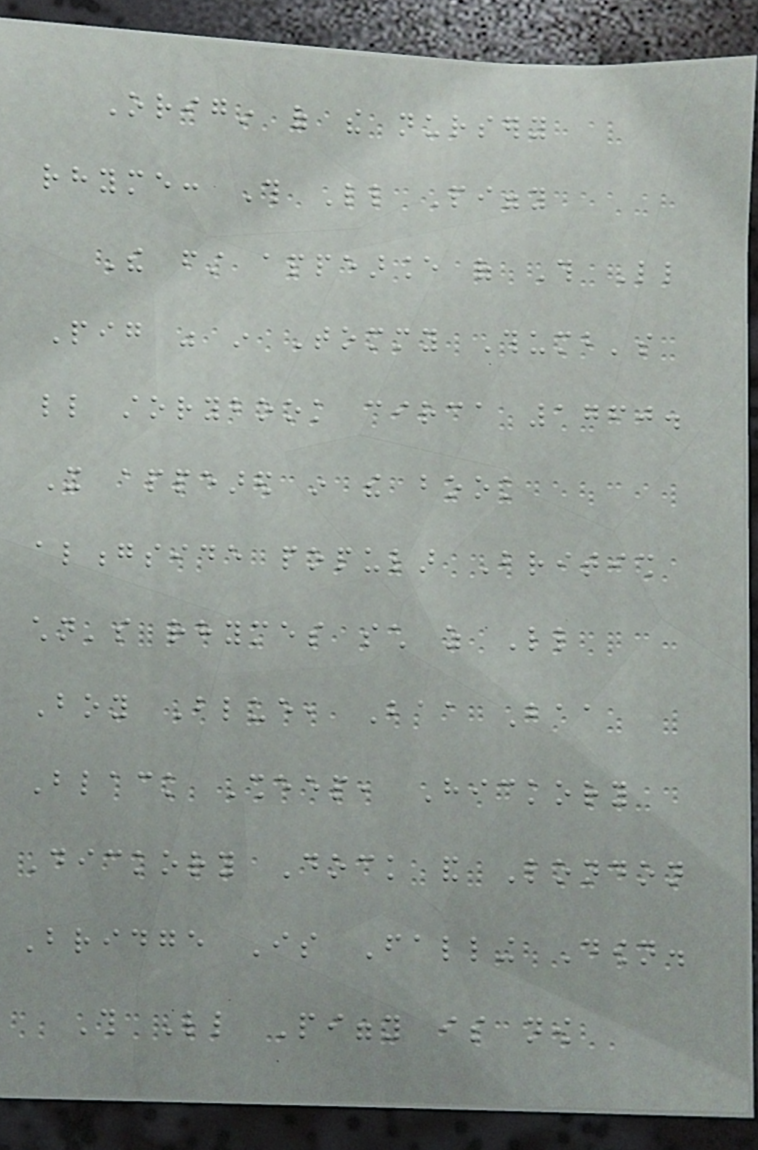Origin of the nursery
rhyme: This Little Piggy
The first appearance of This Little
Pig was in Tommy Thumb's
little storybook circa 1760.
It appeared in the book
alongside popular British
children's rhymes such as Little
Boy Blue, Baa Baa
Black Sheep, Hickory
Dickory Dock and London
Bridge Is Falling Down.
This Little Piggy is now
